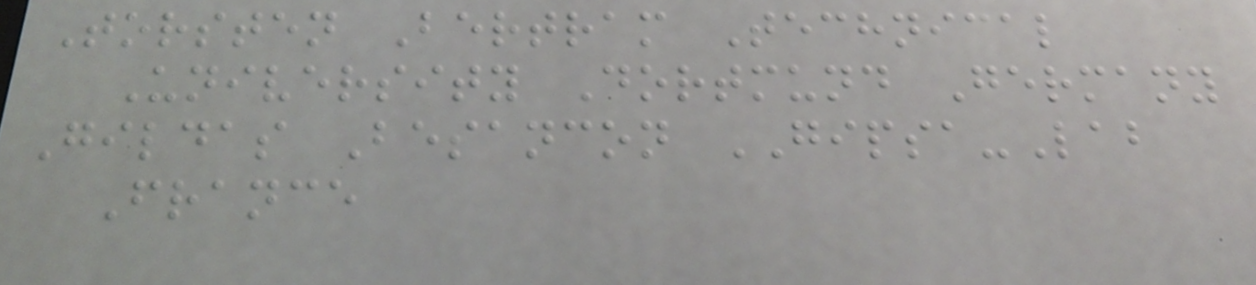Torsten Bertram Technical
University Dortmund Germany
Gildas Besancon GIPSA-Lab
France
